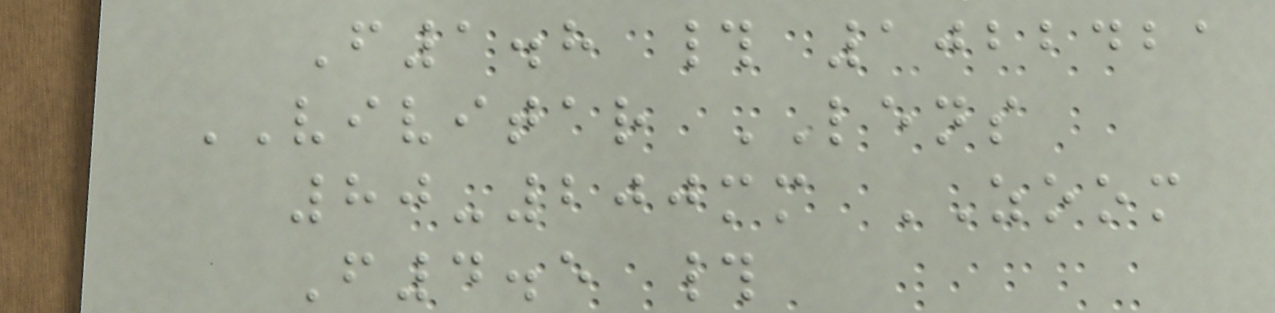F1.8 # 1022421
VIVITAR LENS
80-200mm ZOOM
F4.5 #
